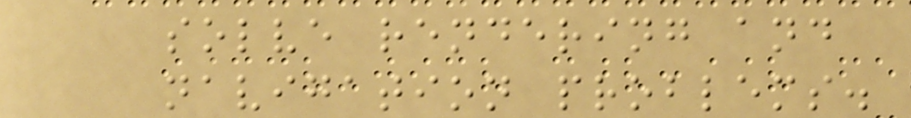solve rendering and
navigation problems.
